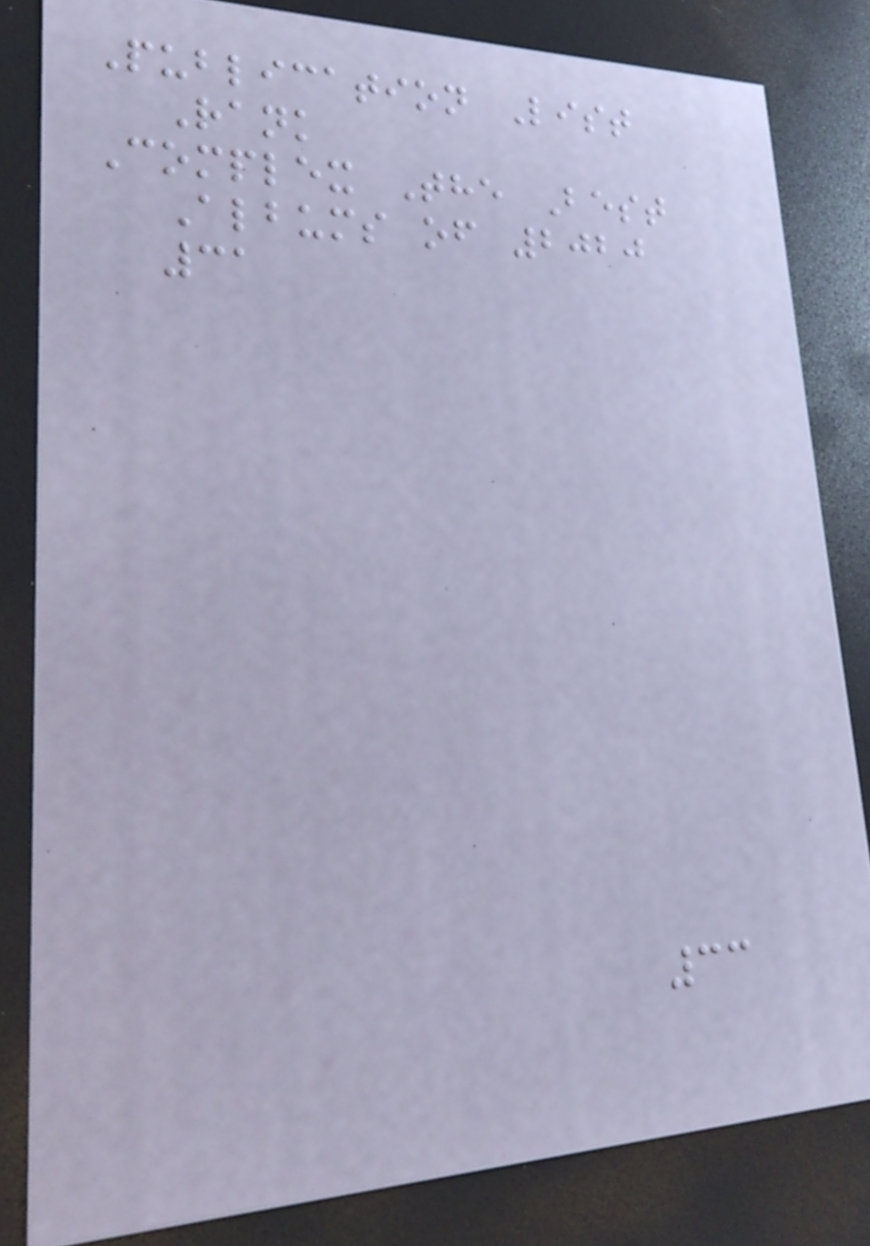Publication List
Rank
Complex The Best
Albums of 2020
31
33
